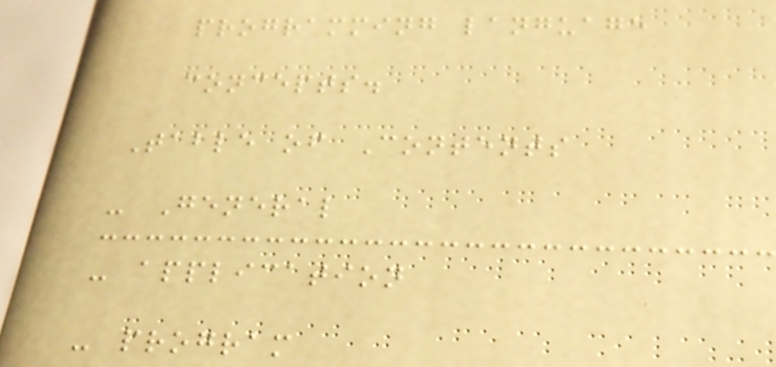programming language
concepts.
Table of Contents
- General
- application
- program
